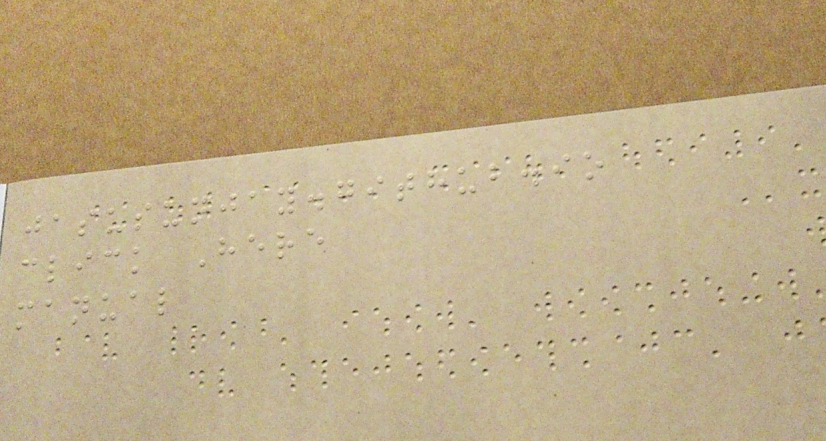jasusunjay.github.io
click Here
manual
